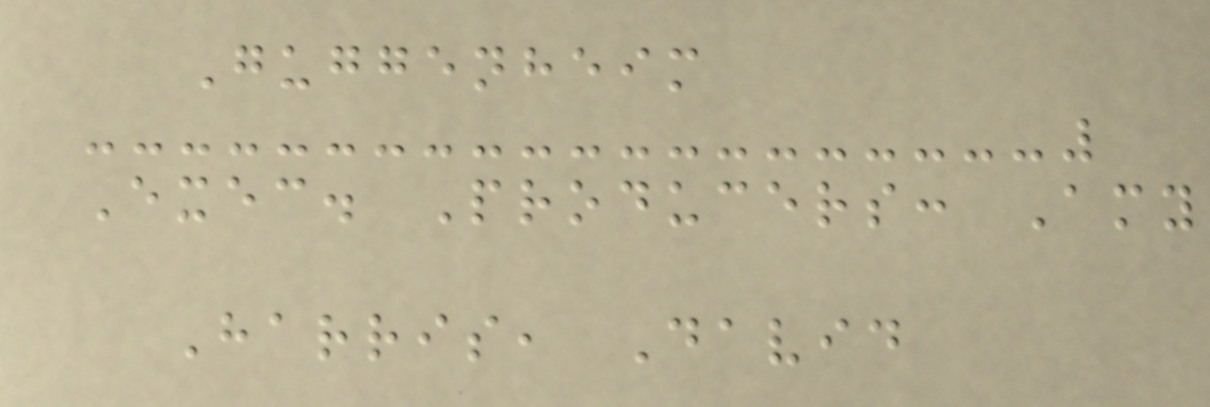Guggenheim
Exec. Producers: Amy
Harris, David
